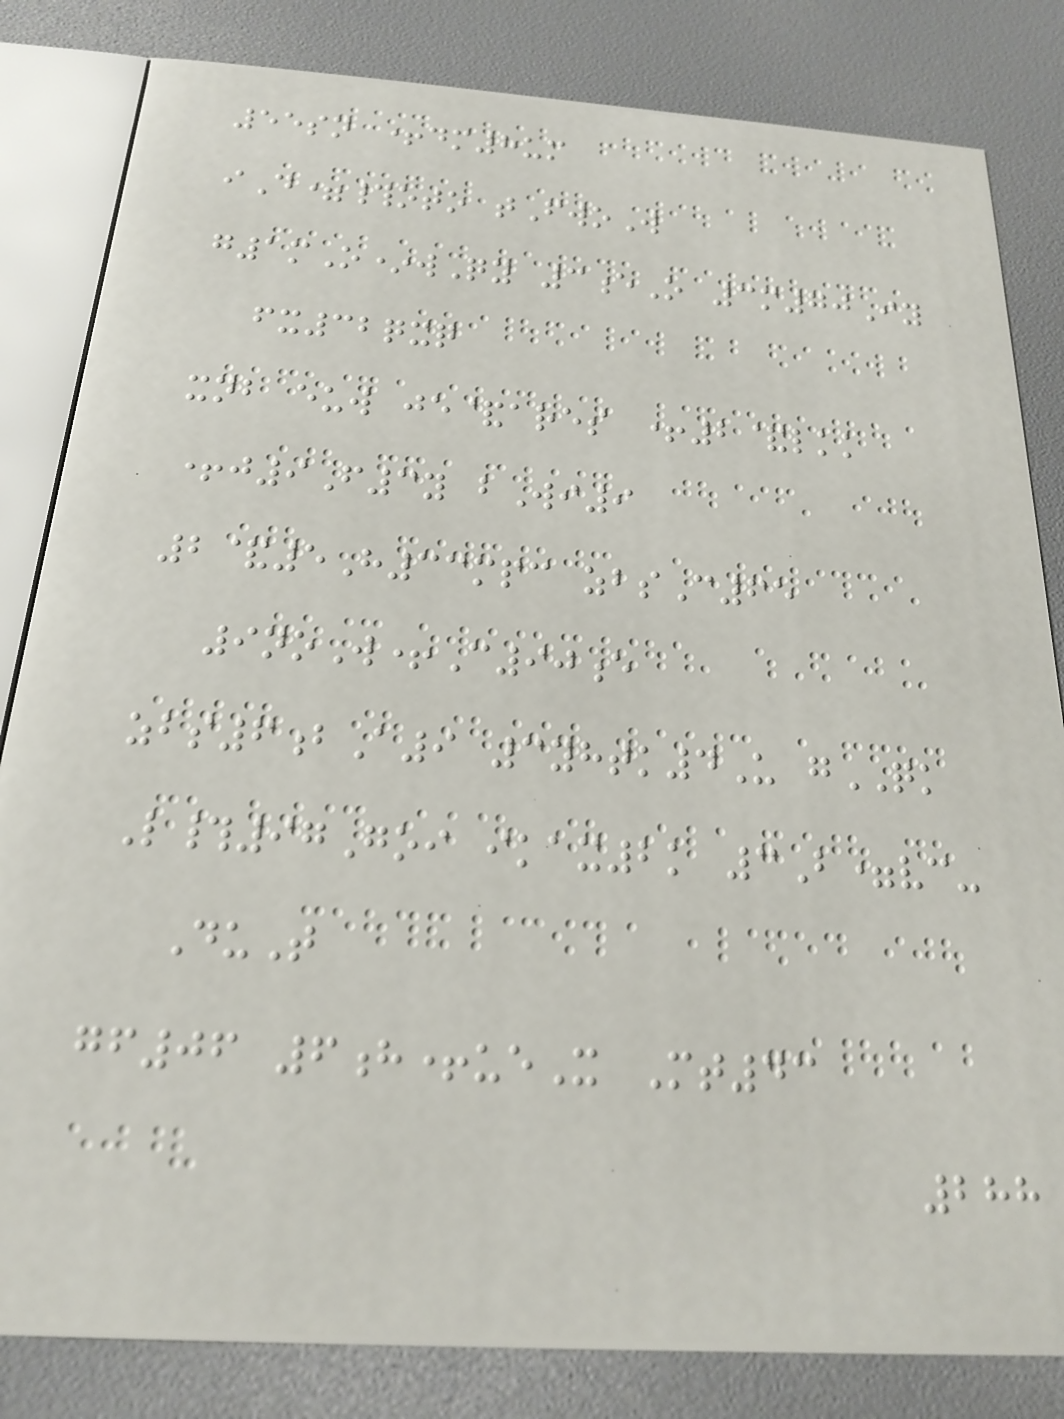55sn +dm8um
iD=#oto tFwoW
g1mO*wQy 3eO 3m70Iy
fx32qxq
xnb euw je&ares +2&lkk
+j9F3y bWi9
2&5H33mpc zbsC65
9noW+C90e
zbs6bA9 3yhtk4U gQK
L#97Goi ikax2k 3B=vc-
DuT
gf06 6h+ueX Mt43
288
